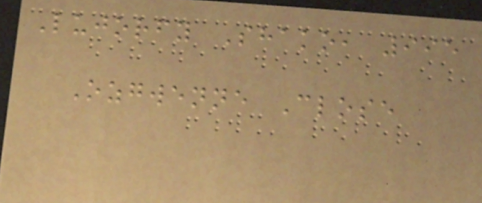Lujorfy Shako, 995
Ozgwenne Close
